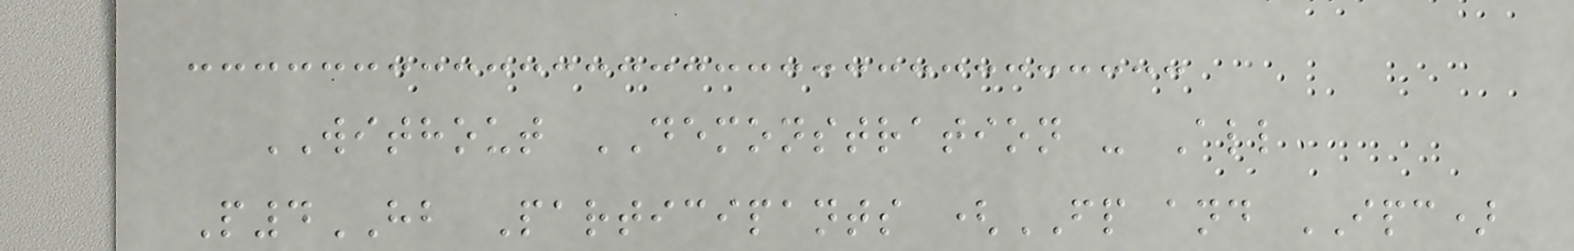WITHOUT DEMONSTRATION - All
P4HB Participants (FP and IPC)
